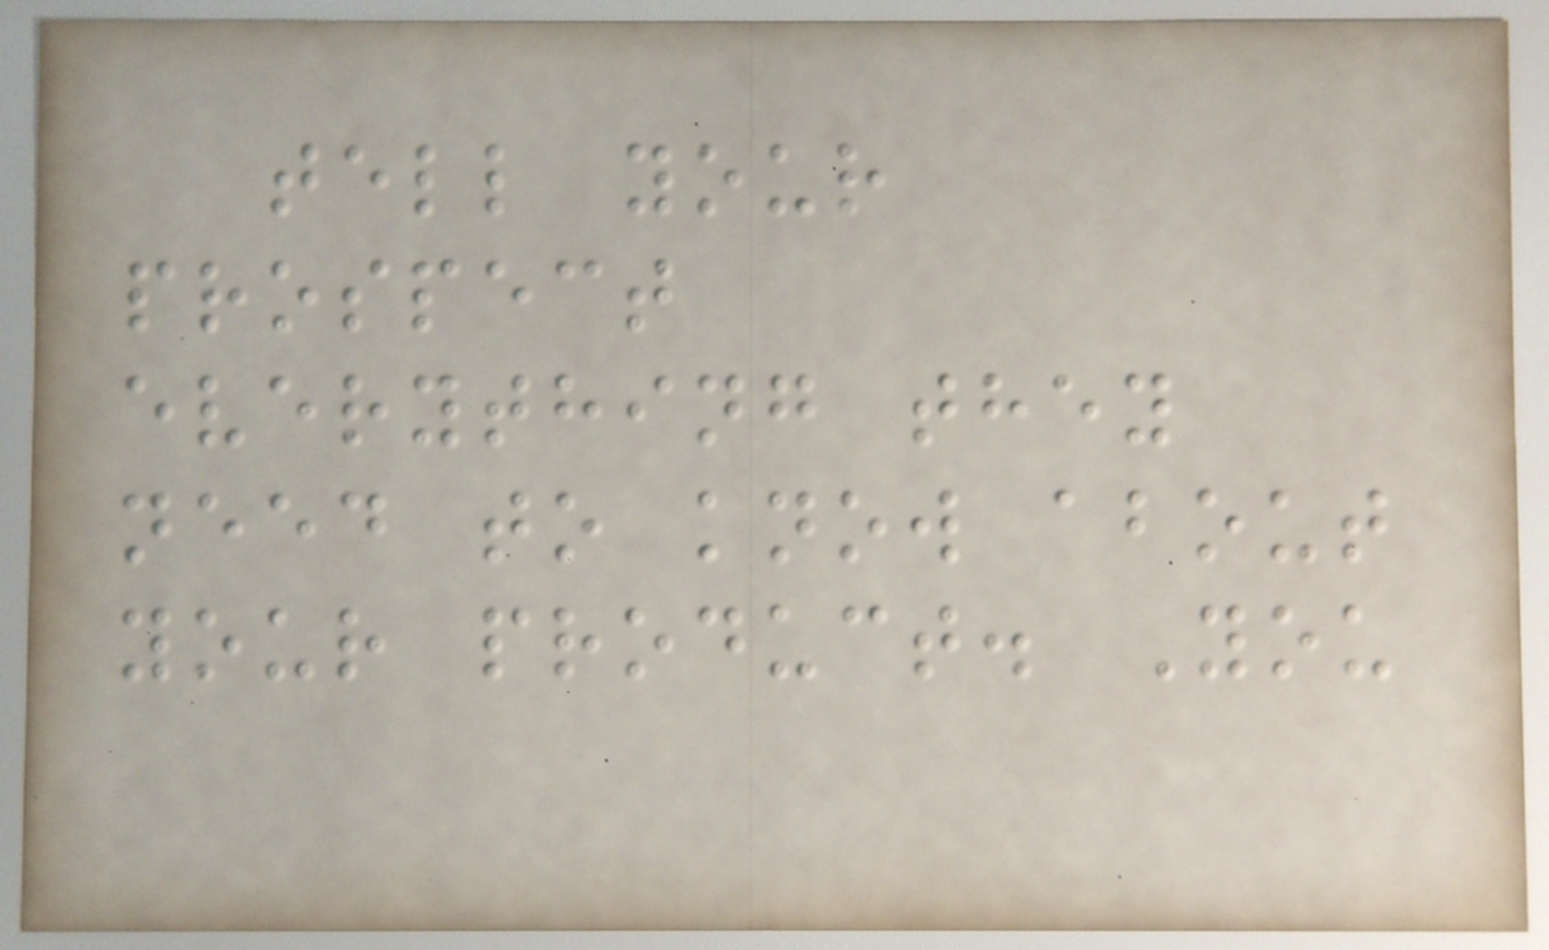tell your
prospect
everything they
need to know about
your product. You
